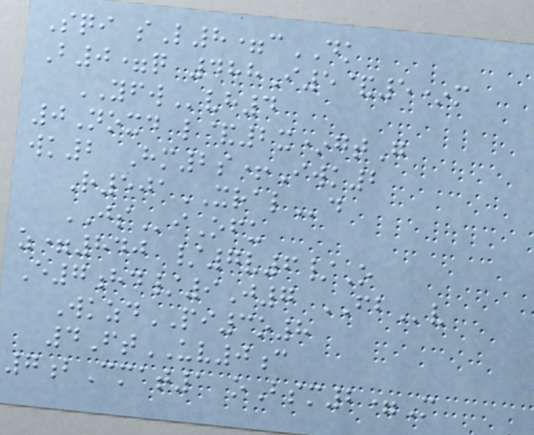Sqi sL8=cDK
B0=q 488I5&5*m
YFWvh4
0Noxd l&2x*gtG
wk2 Hm2s+Iwk2
R501XRALd
JSiOfu
z=840 /7v6/O
E7hd/9J7 FBv
WkzdPI3o8
4FtUV0c
7bCmat1 oBsm2=M
